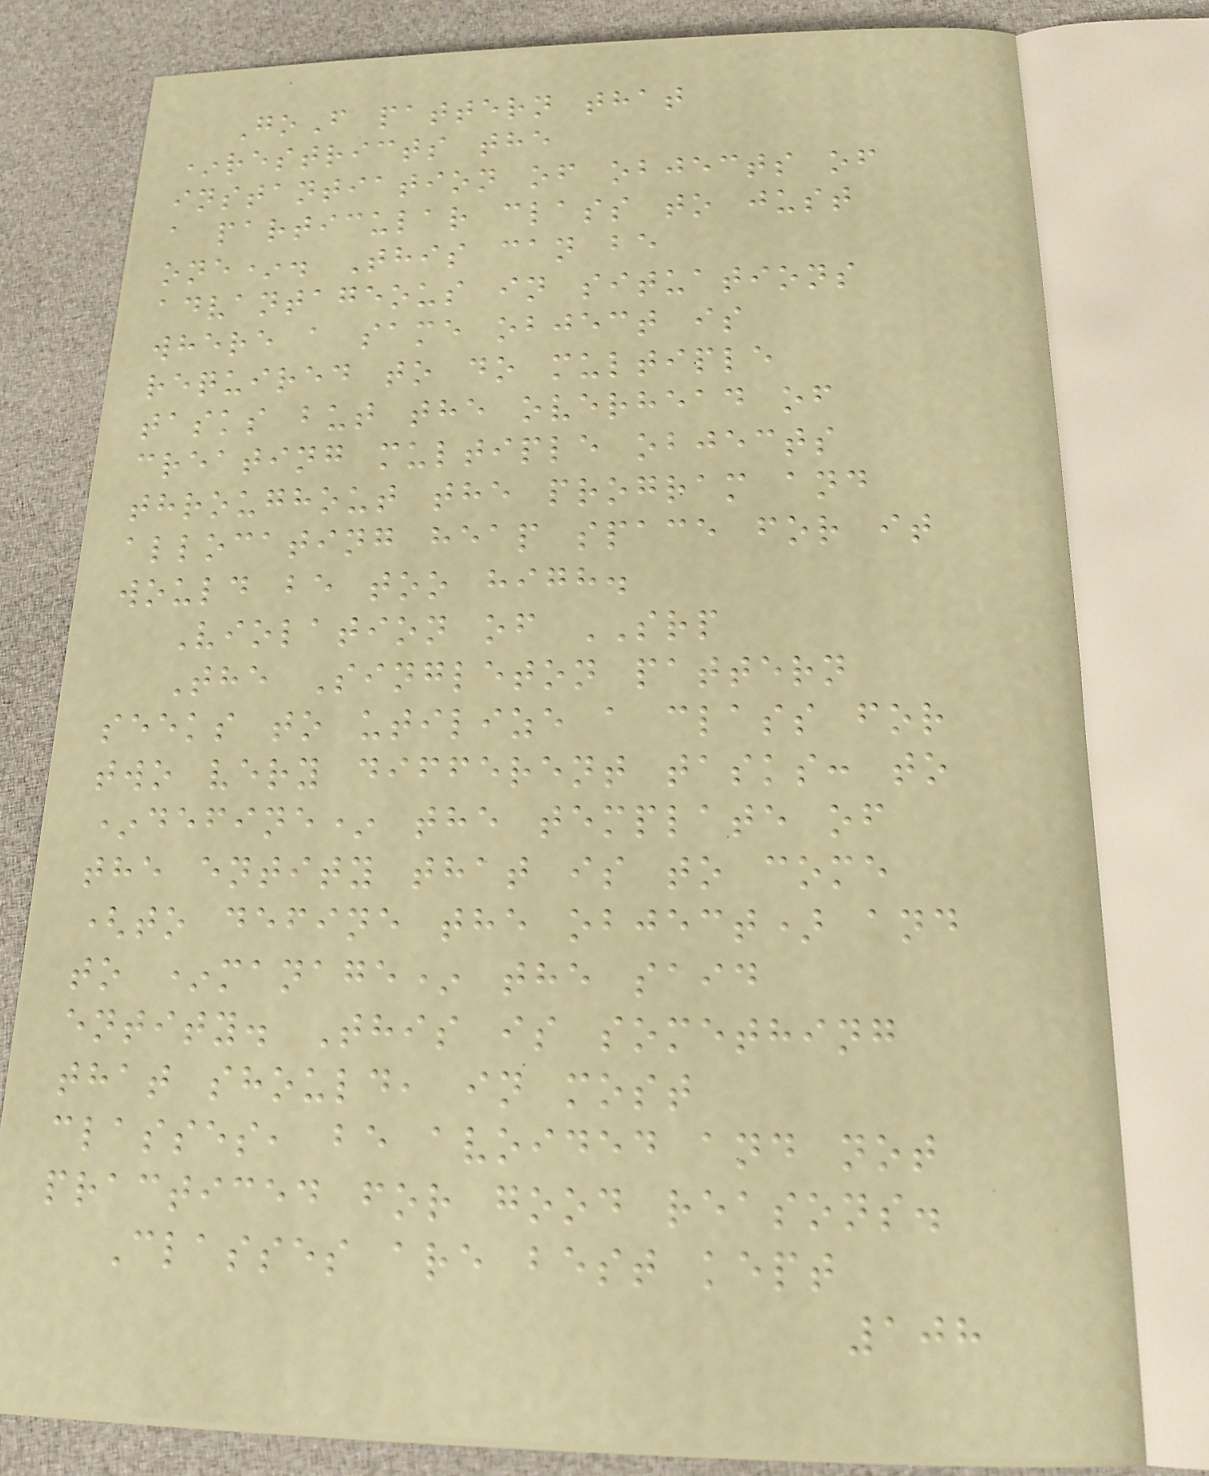GoF pattern that
*restricts the
instantiation of objects of
a particular class to just
one*. This can be
advantageous in situations
where a same object is
required to do multiple
tasks but the overhead of
creating multiple objects
throughout the program and
allocating heap space for it
would be too high.
Violation of SRP
The Singleton pattern
seeks to utilize a class for
two very different tasks: to
*define* the template of
the entity that is to come
(to define the object) and
to *manage* the said
entity. This is something
that should, in most
classes, be avoided and not
practiced for good reasons.
Classes are best kept
108
